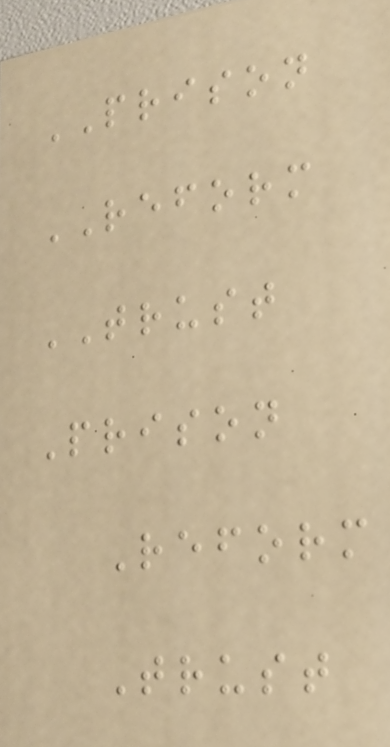PRISON
REFORM
TRUST
Prison
Reform
Trust
